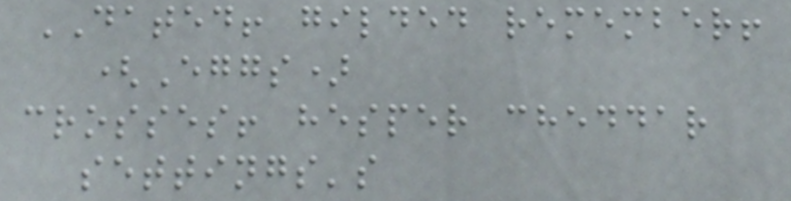DATED! gilded remember!
(Eggs)
crosses! hesper cheddar
settings's
